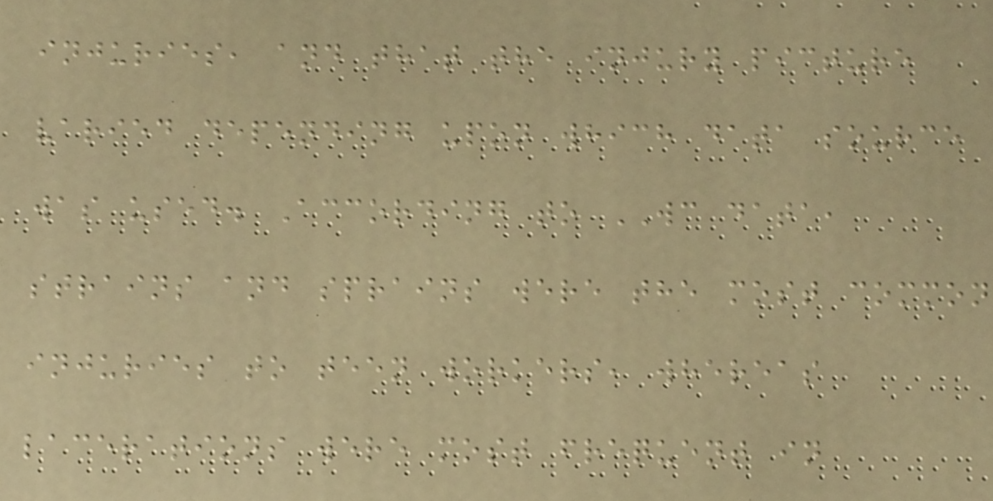injuries, and that the injury picture
varied depending upon which data source
was used. According to WC data,
strains and sprains were the most common
injuries to teen workers, whereas
lacerations were most frequent in
